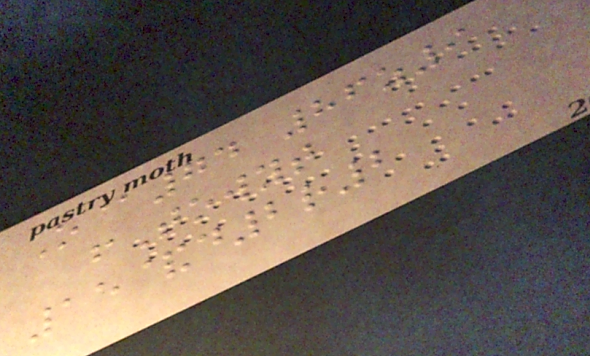O@74 86z9
fTowyt
15&d2r2
